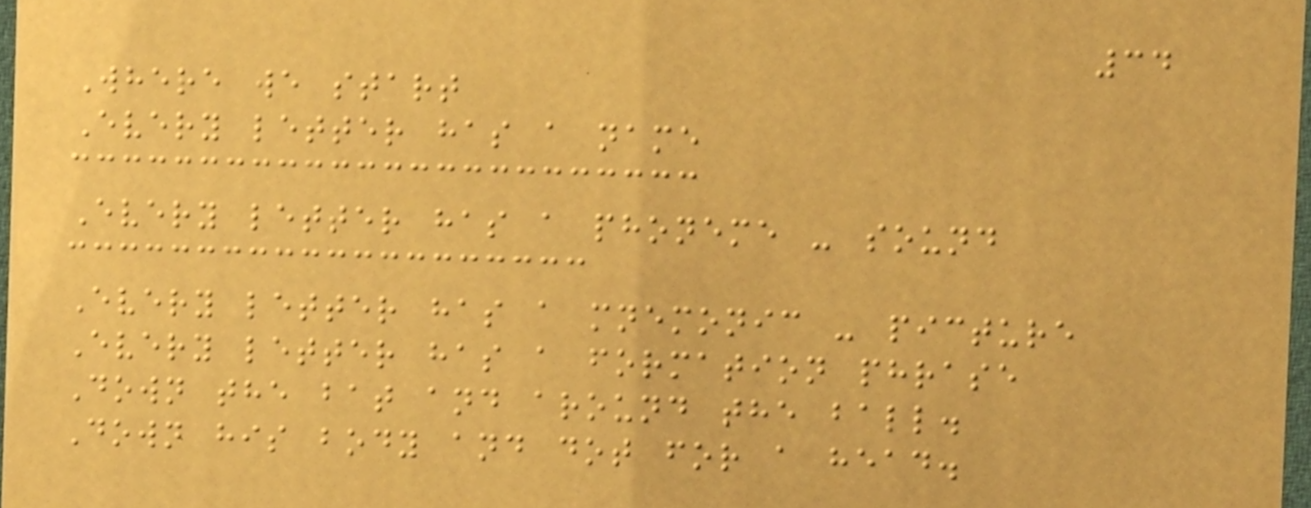34
Where we start
Every letter has a name
Every letter has a phoneme - sound
Every letter has a mnemonic - picture
Every letter has a formation phrase
Down the bat and around the ball.
Down his body and dot for a head.
